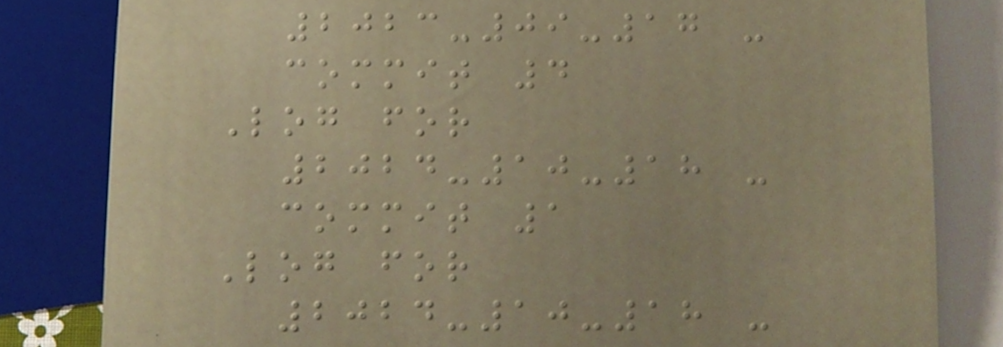2023-09-17 -
commit 4
Log for
2024-10-18 -
commit 1
Log for
2024-10-18 -
